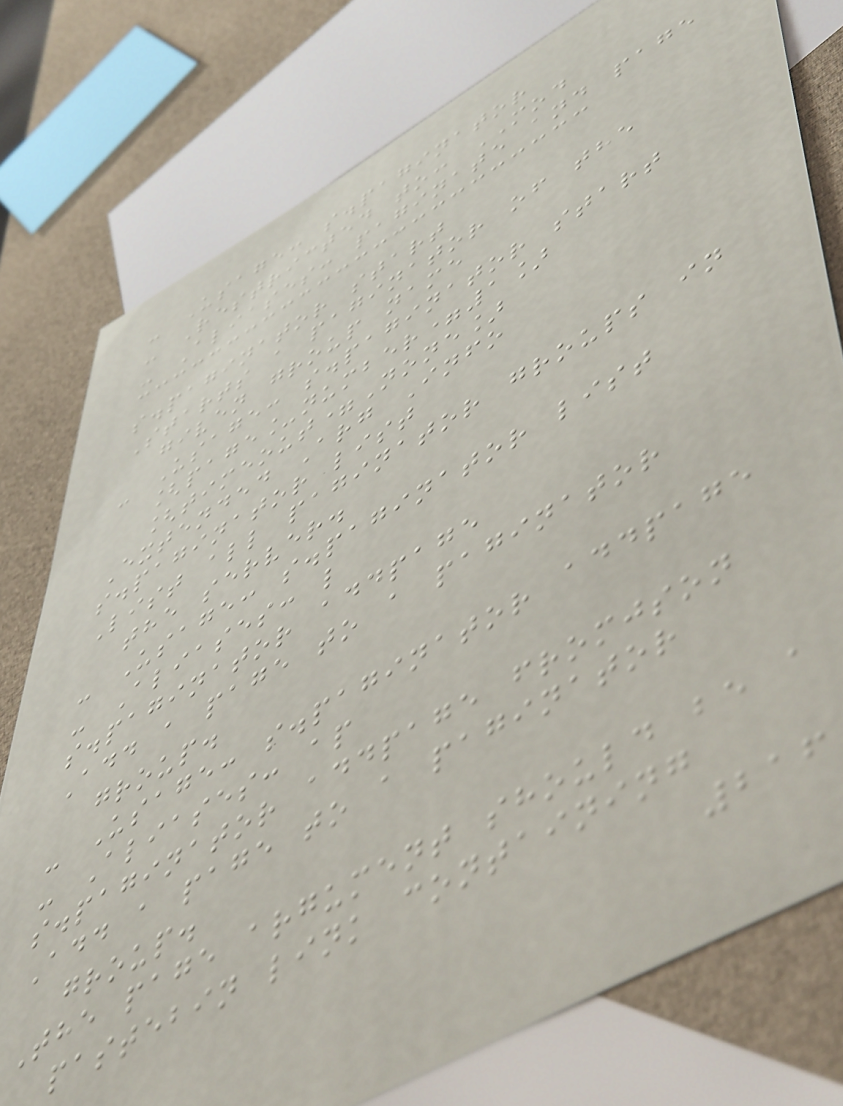- Usage: s.paginator
- Restricted to: MOD
- Aliases: paginate and page
s.paginator start
Starts a paginator of the
given group name
- Usage: s.paginator start
[page_number=1]
[timeout=None]
Extended Arg Info
s.paginator list
List all paginator groups in
the server.
- Usage: s.paginator list
- Aliases: l
s.paginator addpage
Add a page to a paginator
group.
- Usage: s.paginator addpage
- Aliases: ap
s.paginator addpage fromjson
Add a page to a paginator
group.
The page argument should be a
pastebin link containing
216
